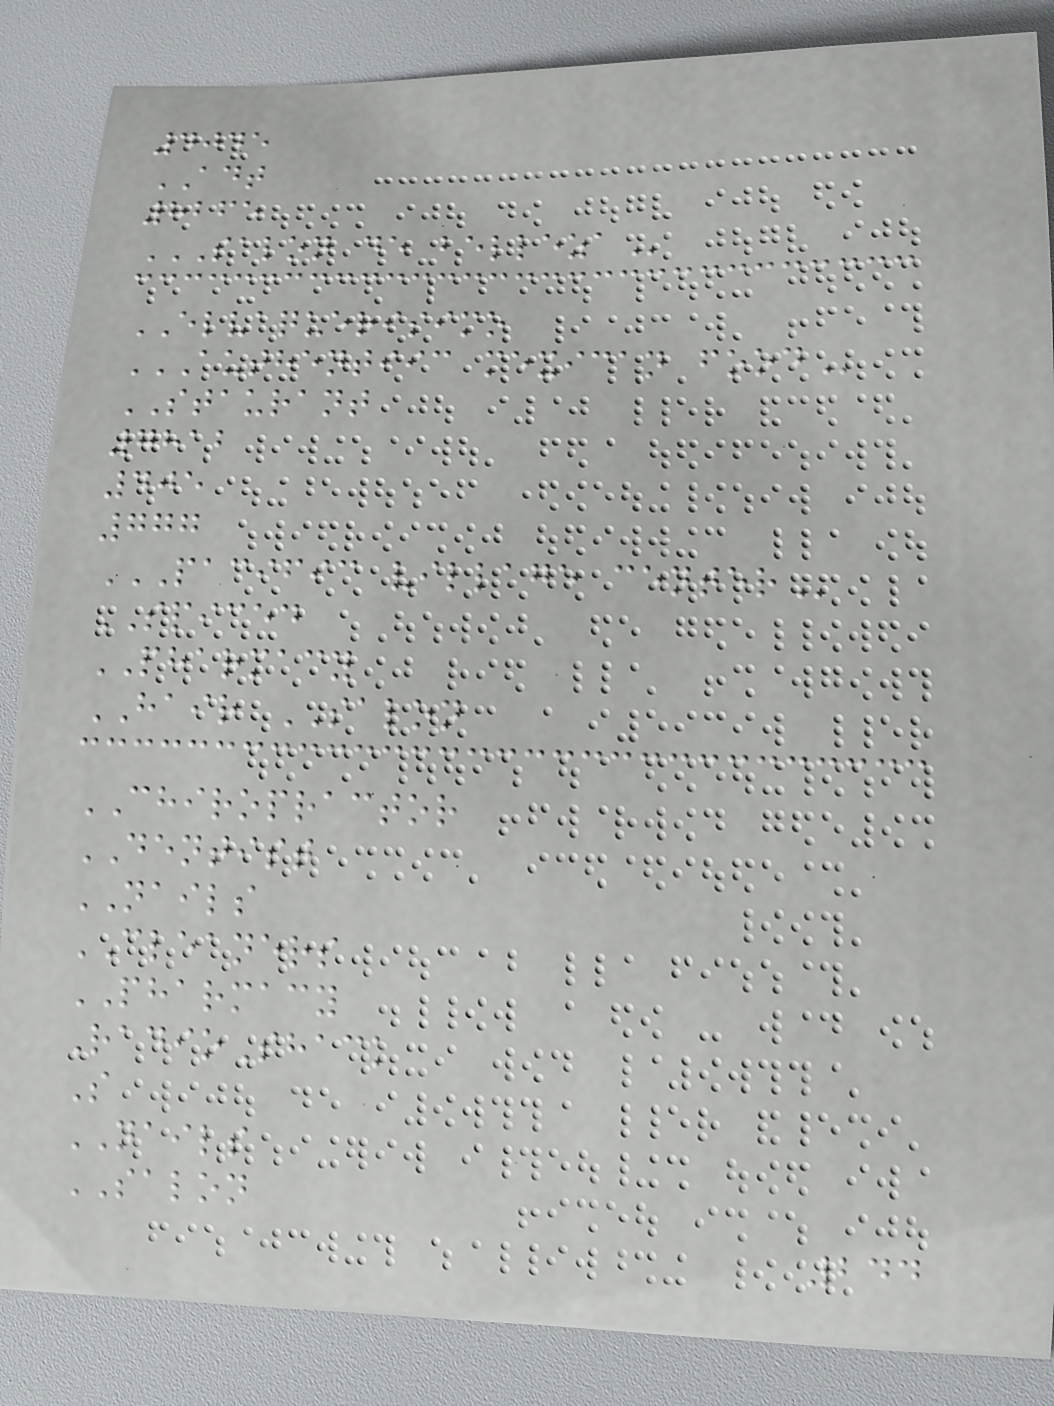4045
ADT
8265
SALON DE BELLEZA
ELVAQUERISIMO
AUTHENTIIC MEXICAN FOOD
STAURANT
7812
405
777
PACIFIC VILLAGE CENTER
SPICED
PHARMACY
HAIR SALON
CHIROPRACTOR
DENTIST
NAILS
CLEANERS
PHARMACY
RadioShack
S
NAILS
SALON
244
